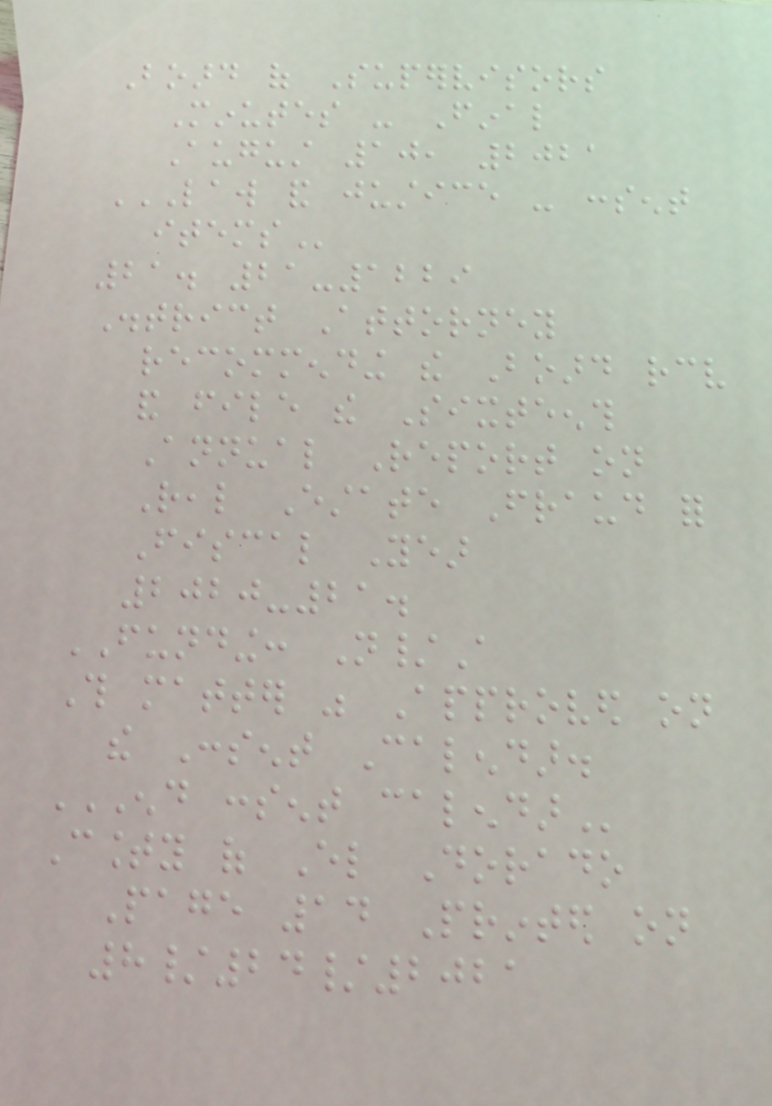Board of Supervisors
Minutes - Final
August 10, 2021
LAW AND JUSTICE - CONSENT
ITEMS
21. 21-1229
District Attorney
recommending the Board receive
and file the Sixteenth
Annual Report on
Real Estate Fraud for
Fiscal Year
2020-21.
FUNDING: N/A
This matter was Approved on
the Consent Calendar.
END CONSENT CALENDAR
County of El Dorado
Page 14 Printed on
8/24/2021
